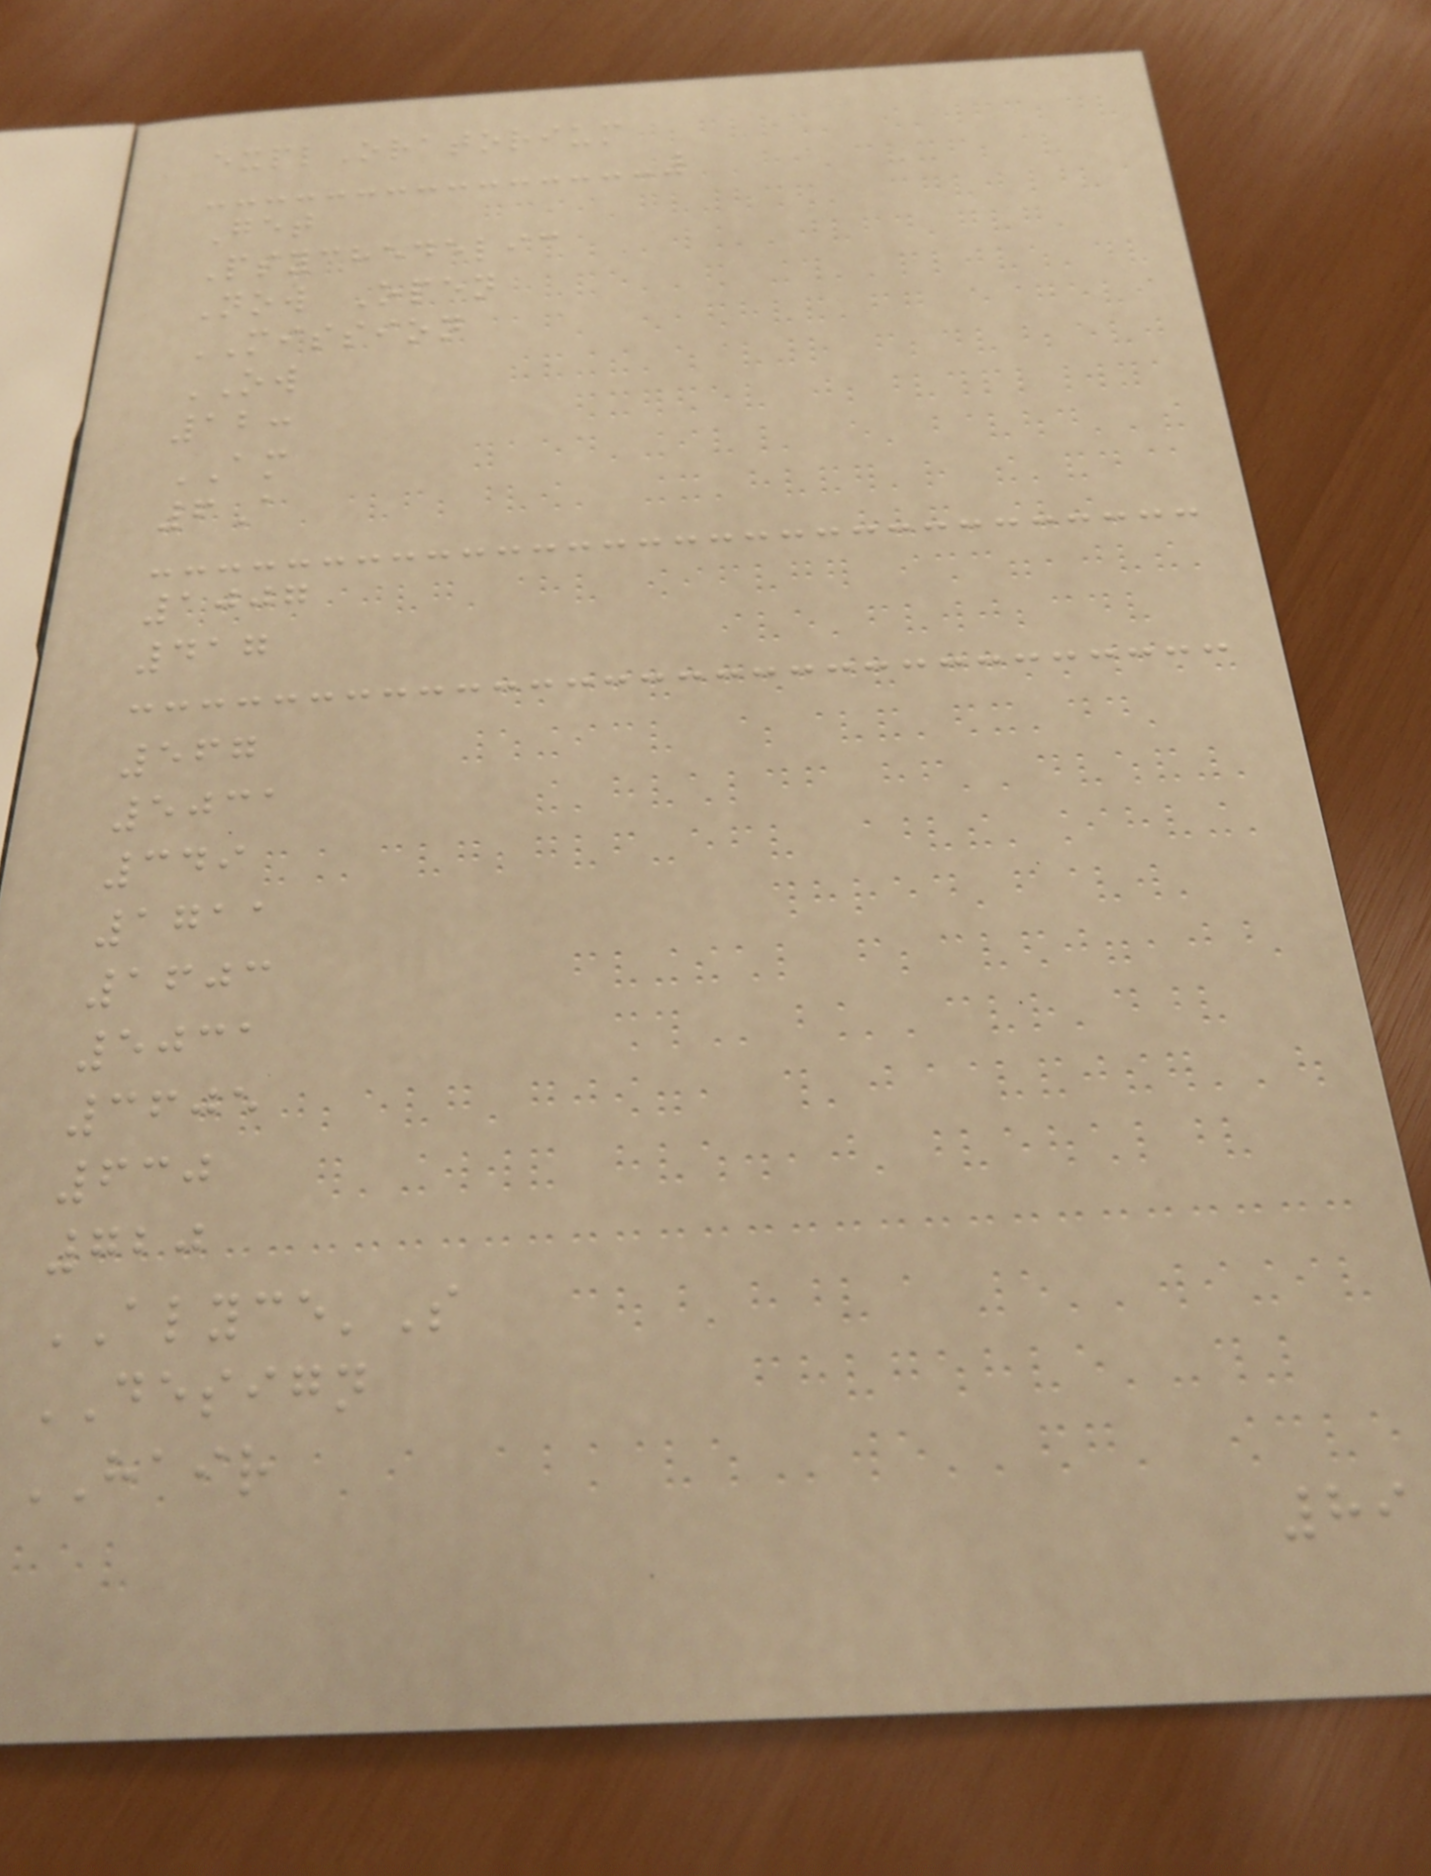explOratorium
Get
Psychedelic
Now Open
MISSION
OW
12:
AM
6A
1007
417
567
5031
349
1711
1603
5031
3605
630
720
ALYCE'S
DESIGN
HAIR
89
